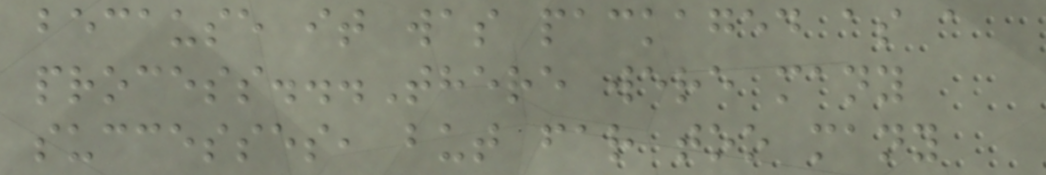because it was packaged as a
process...There were many
successes, but far too many
